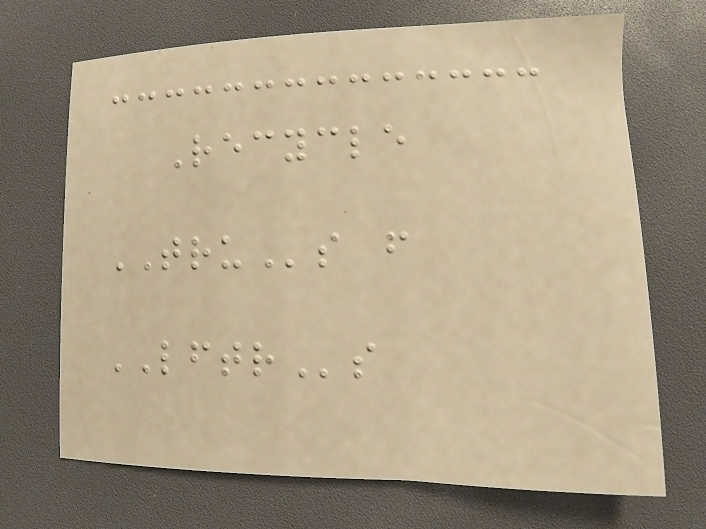Recycle
TRUs from
LFTRs
